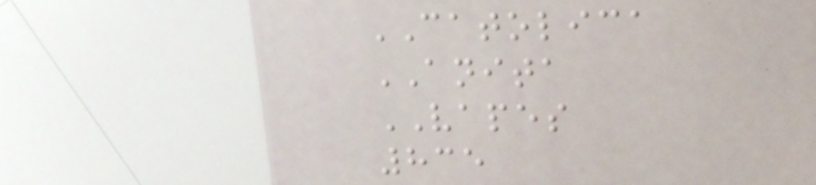CATOLICA
ANITA
VAPES
835
